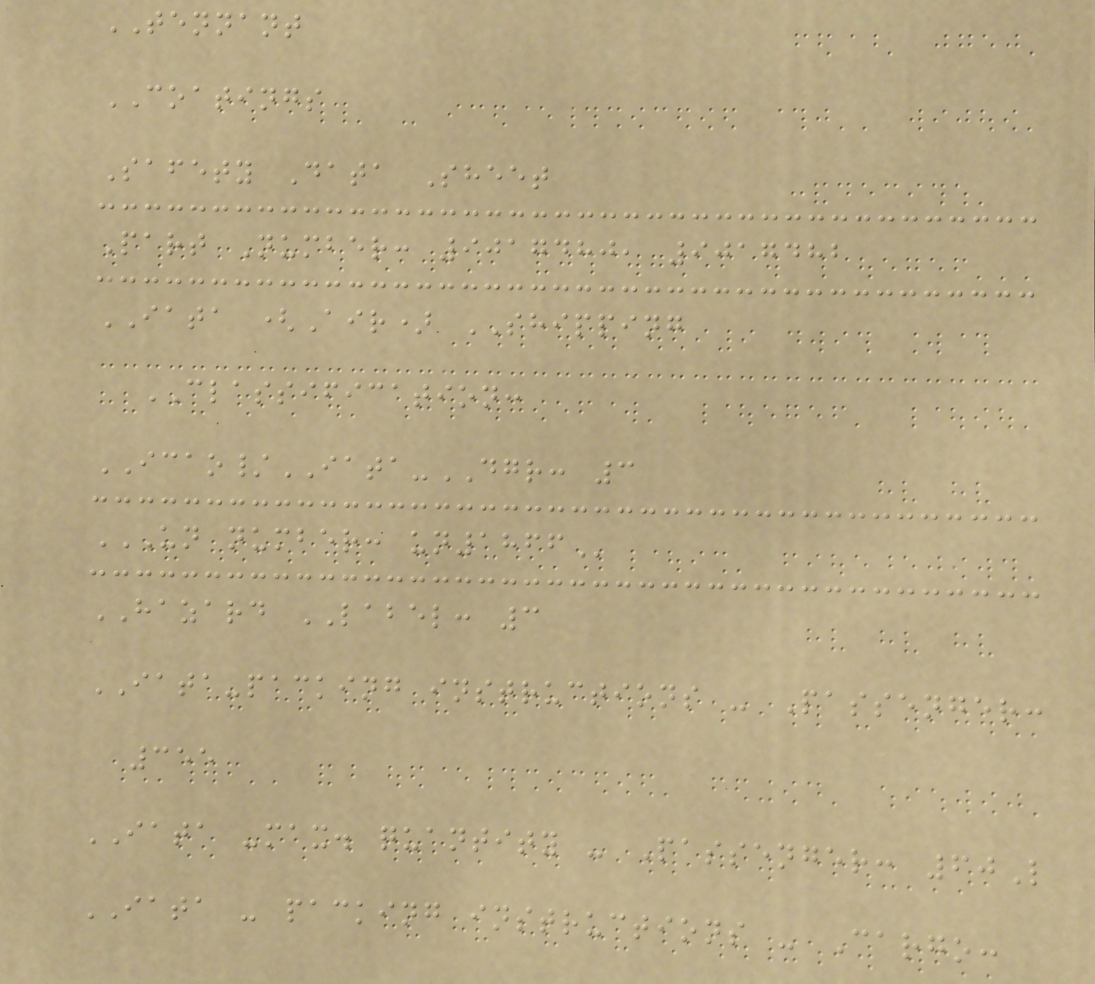TENNANT
COATINGS
Safety Data Sheet
Part Number: 9017480, 9017482
IATA (Air) SHIPPING
CLASSIFICATION:
ICAO/IATA-DGR: 3
UN NUMBER: UN1866
HAZARD LABEL: 3
IATA-packing instructions - Passenger:
355
IATA -max. quantity - Passenger: 60L
IATA - packing instructions - Cargo:
